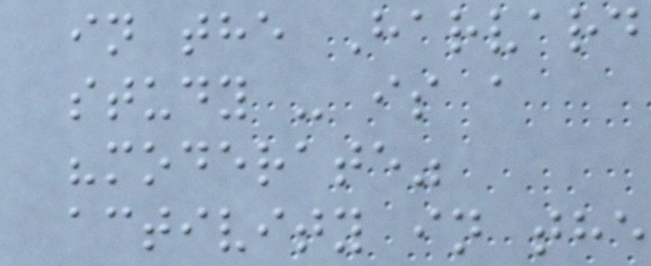in the Harvard
study - is a
"moderate"
activity in the
